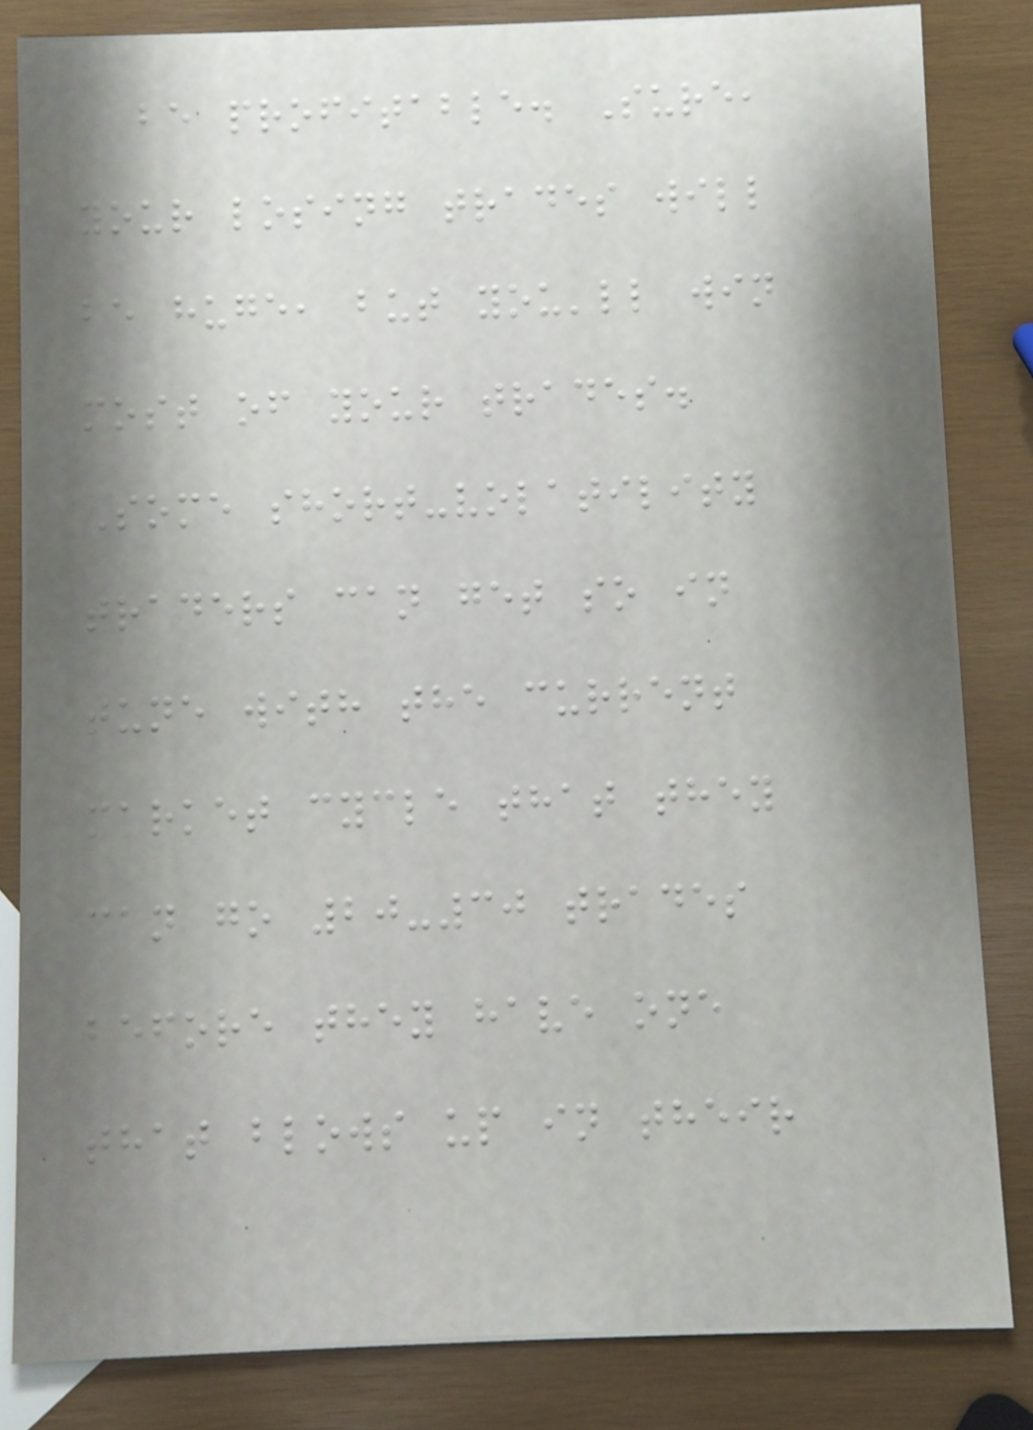be profitable. Sure,
your losing trades will
be huge, but you'll win
most of your trades.
Some short-volatility
traders can get so in
tune with the current
market cycle that they
can go 20-30 trades
before they have one
that blows up in their
